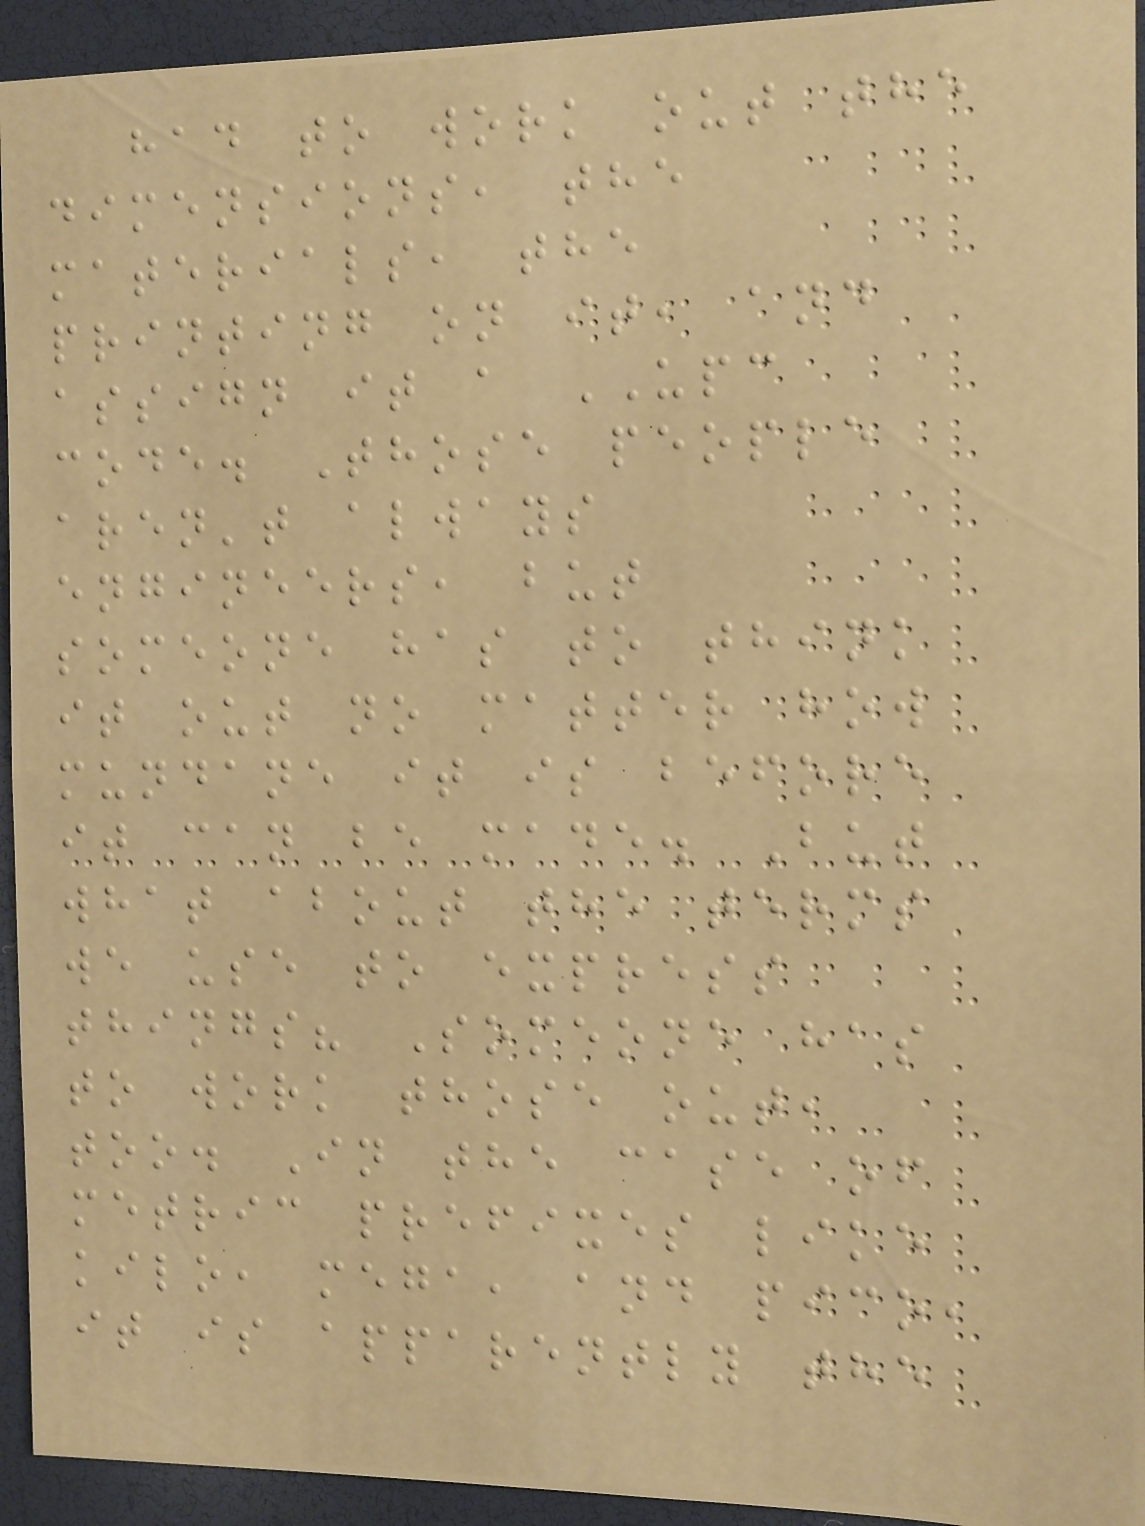had to work out the
dimensions, the
materials, the
printing on it, and
assign it a UPC
code. Those people
aren't always
engineers, but
someone has to think
it out no matter how
mundane it is before
it can be made. But
what about the terms
we use to express
things? Someone has
to work those out,
too. In the case of
metric prefixes like
kilo, mega, and pico,
it is apparently the
